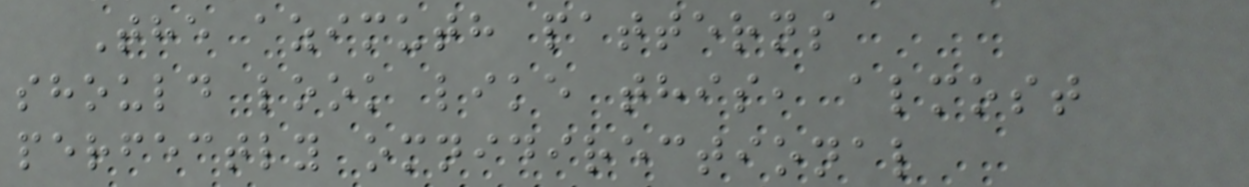The azimuth patterns
should look like this, almost
perfectly omnidirectional
